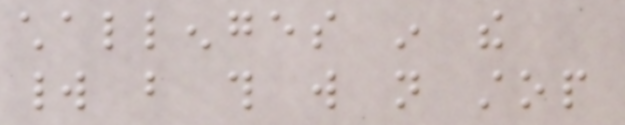challenges in the
world but this will not stop
